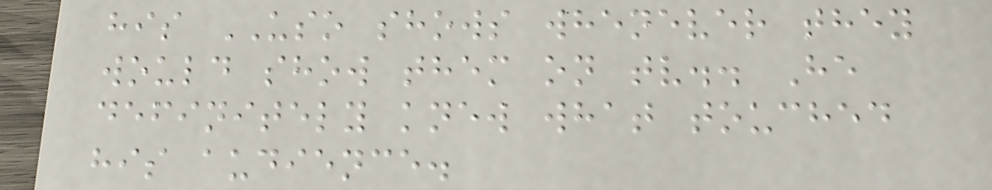his USO shows whenever they
would show them on tv.. He
definitely knew what touched
his audience.
